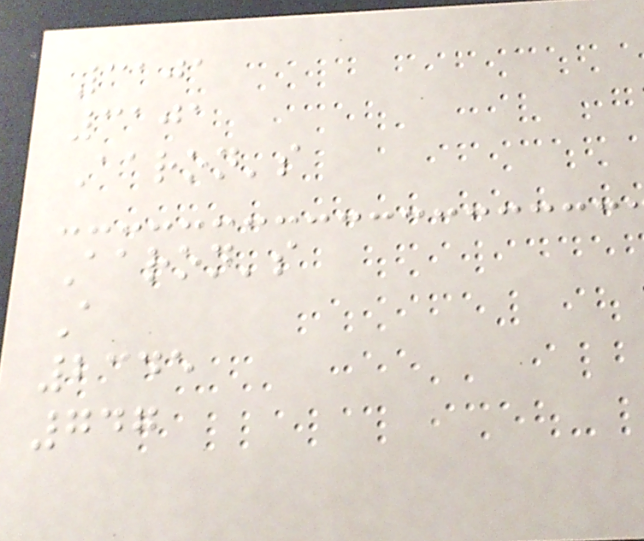3101
3101
Aaron's
Aaron's
A
2345
747
